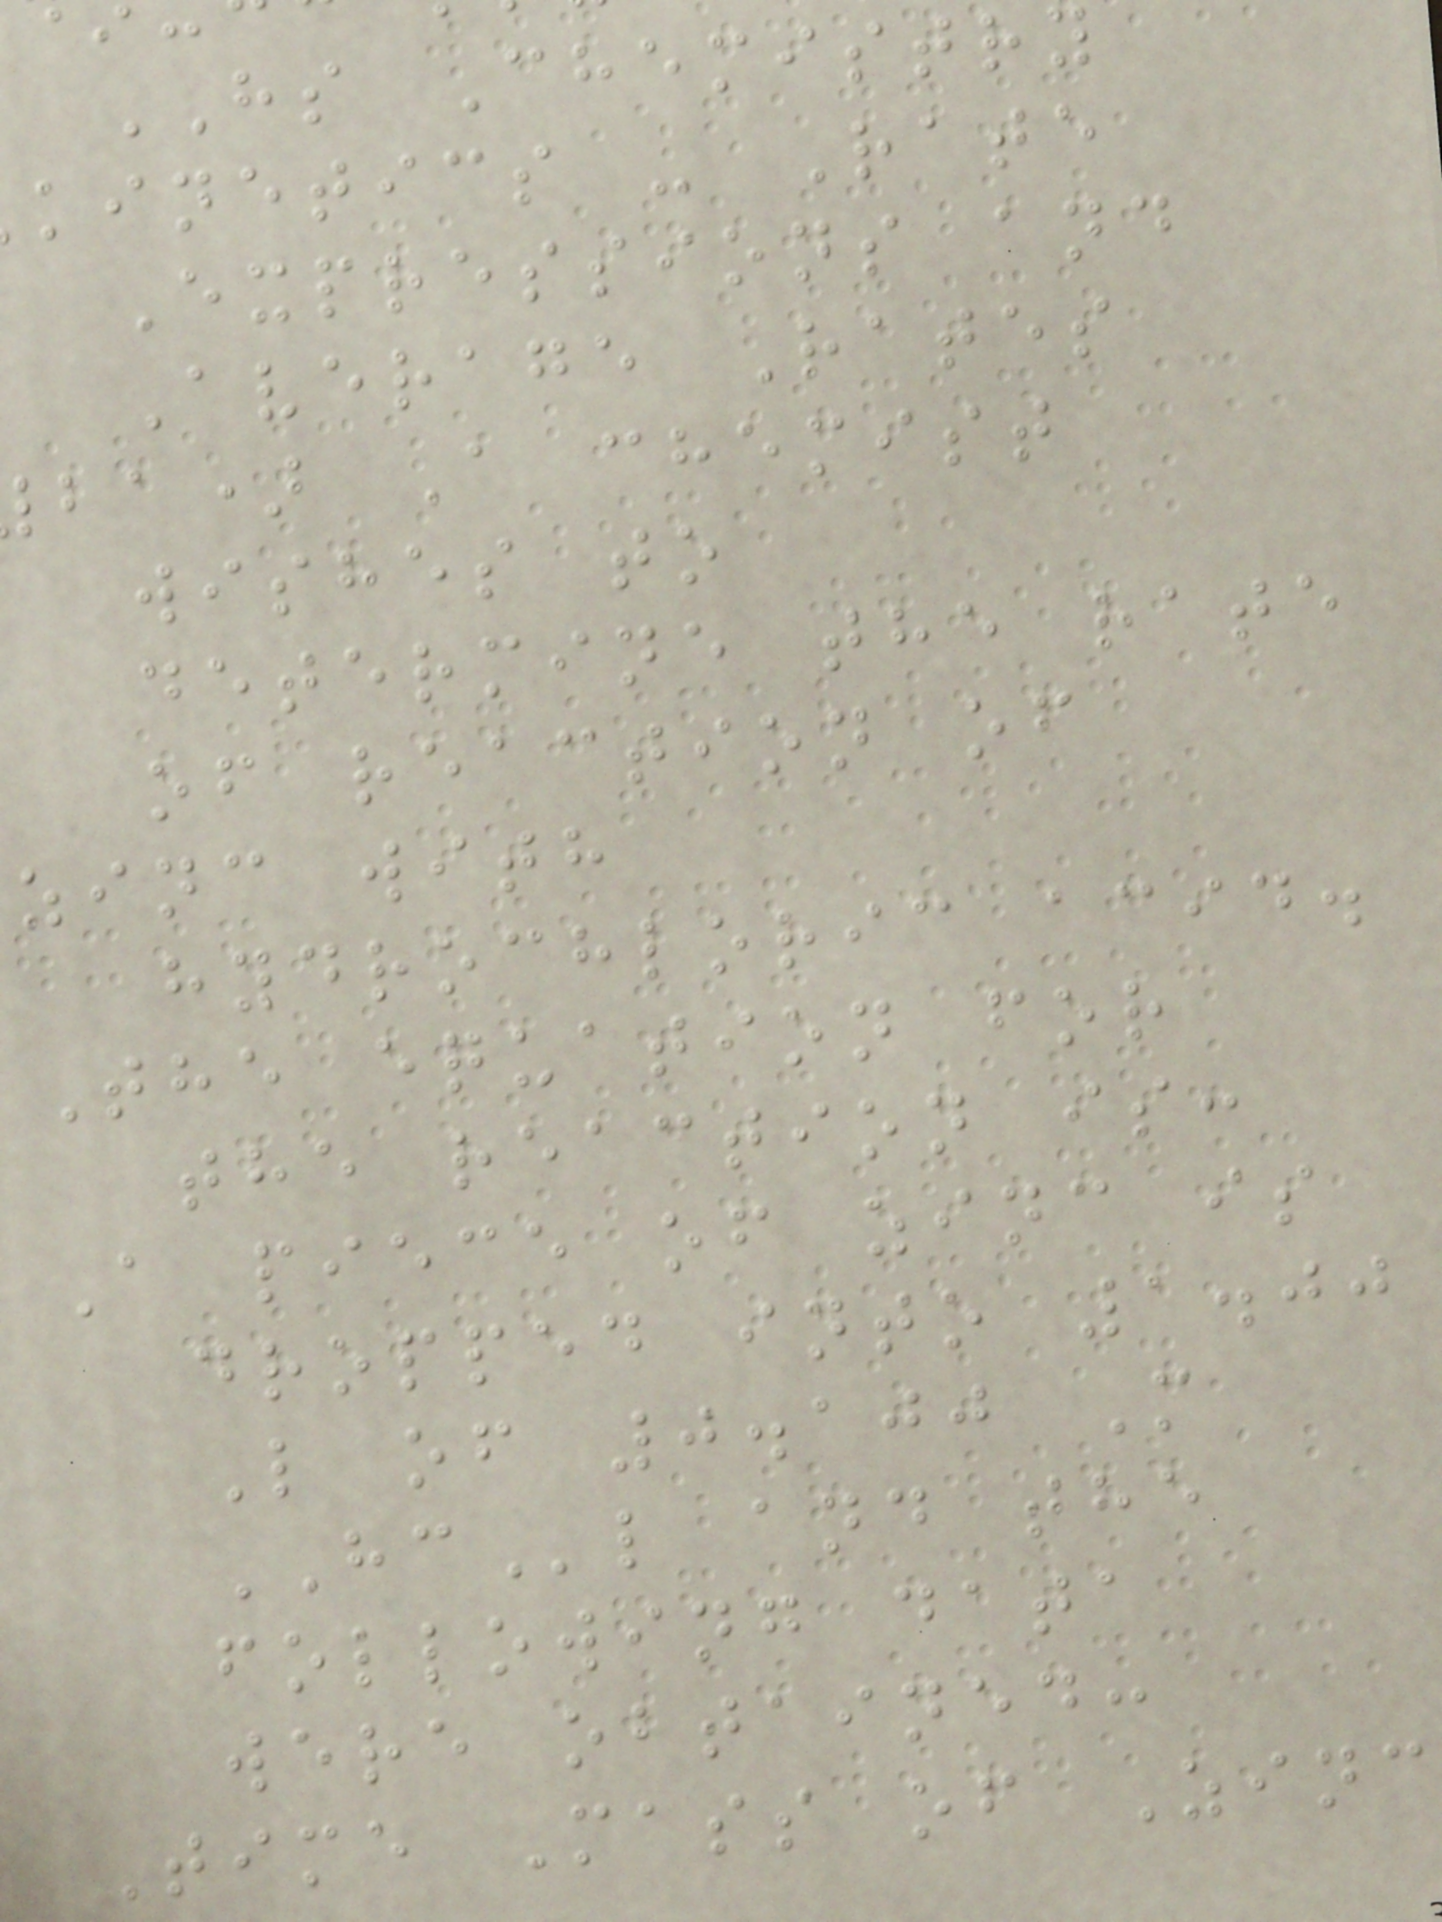HS Chemistry
kinetics - Rate
Expressions and
Average Rates
ba) A chemist
wishes to
determine the rate
of reaction of
zinc with
hydrochloric acid.
The equation for
the reaction is:
A piece of zinc is
dropped into 1.00
L of 0.100 M
HCl and the
following data
were obtained:
Time Mass of Zinc
